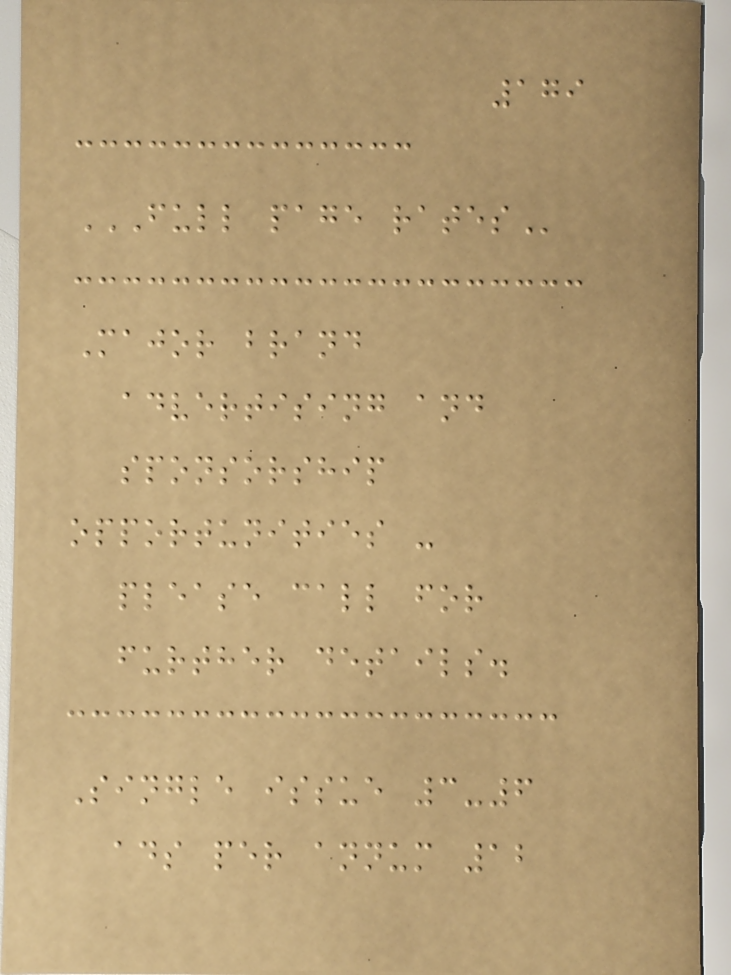179
FULL PAGE RATES
Major brand
advertising and
sponsorship
opportunities -
please call for
further details.
Single issue 3-6
ads per annum 12
